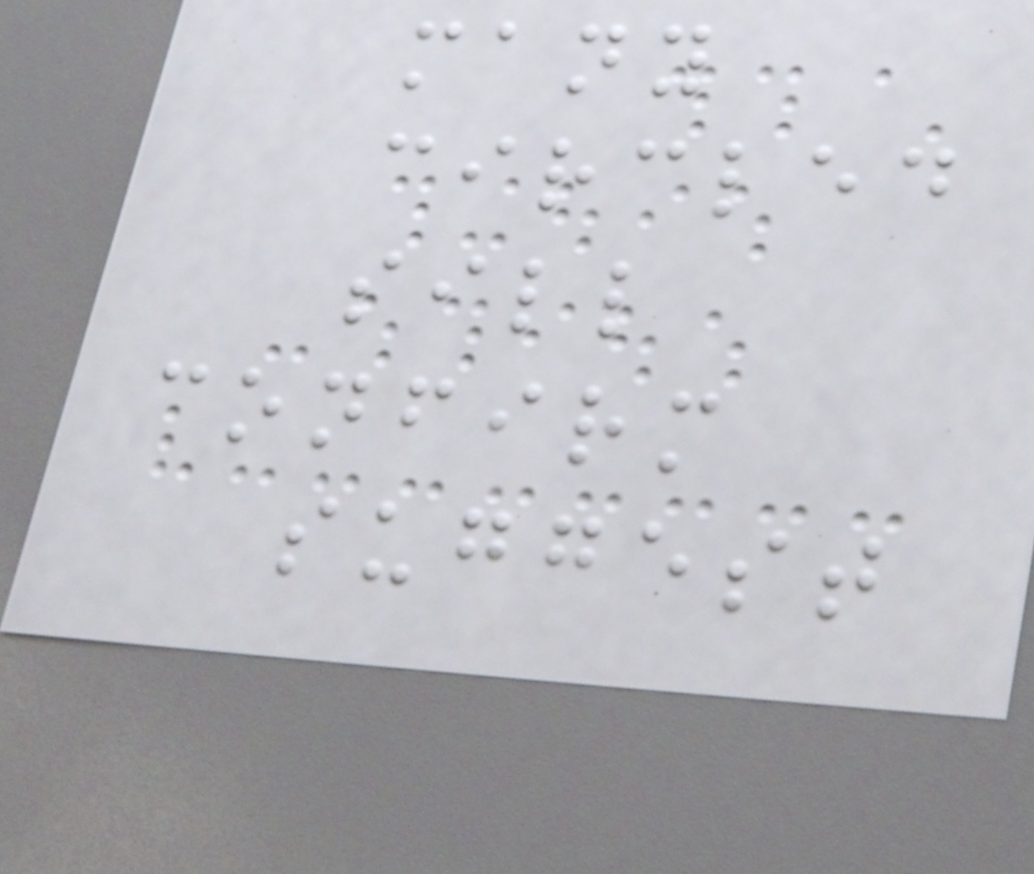many
circled
sill
confirm
suggest
